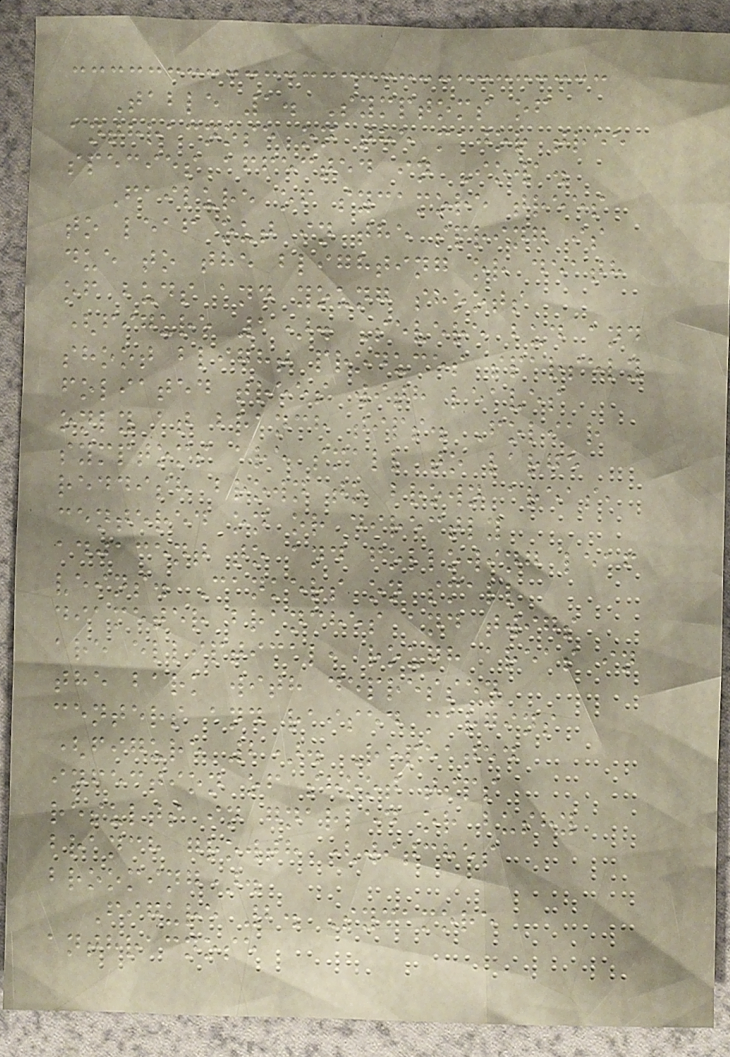Table 1. Symptoms of
anthracnose on the major tree
species affected in Iowa.
Failure of sycamore trees
to leaf out in the spring is
due to the blighting or death
of buds and young shoots
(figure 1). Severe bud and
shoot blight produces sparsely
foliated trees with leaves
only at branch tips. Foliar
symptoms are small to large
reddish brown to brown areas,
centered on or directly
adjacent to and following leaf
veins. Cankers on small
diameter branches and twigs
are elliptical, rough areas in
the bark with depressed
centers and raised margins
(figure 2). Repeated
infection of shoot tips
results in gnarled or bushy
branch growth (witches
brooming).
Figure 2. Sycamore
anthracnose
